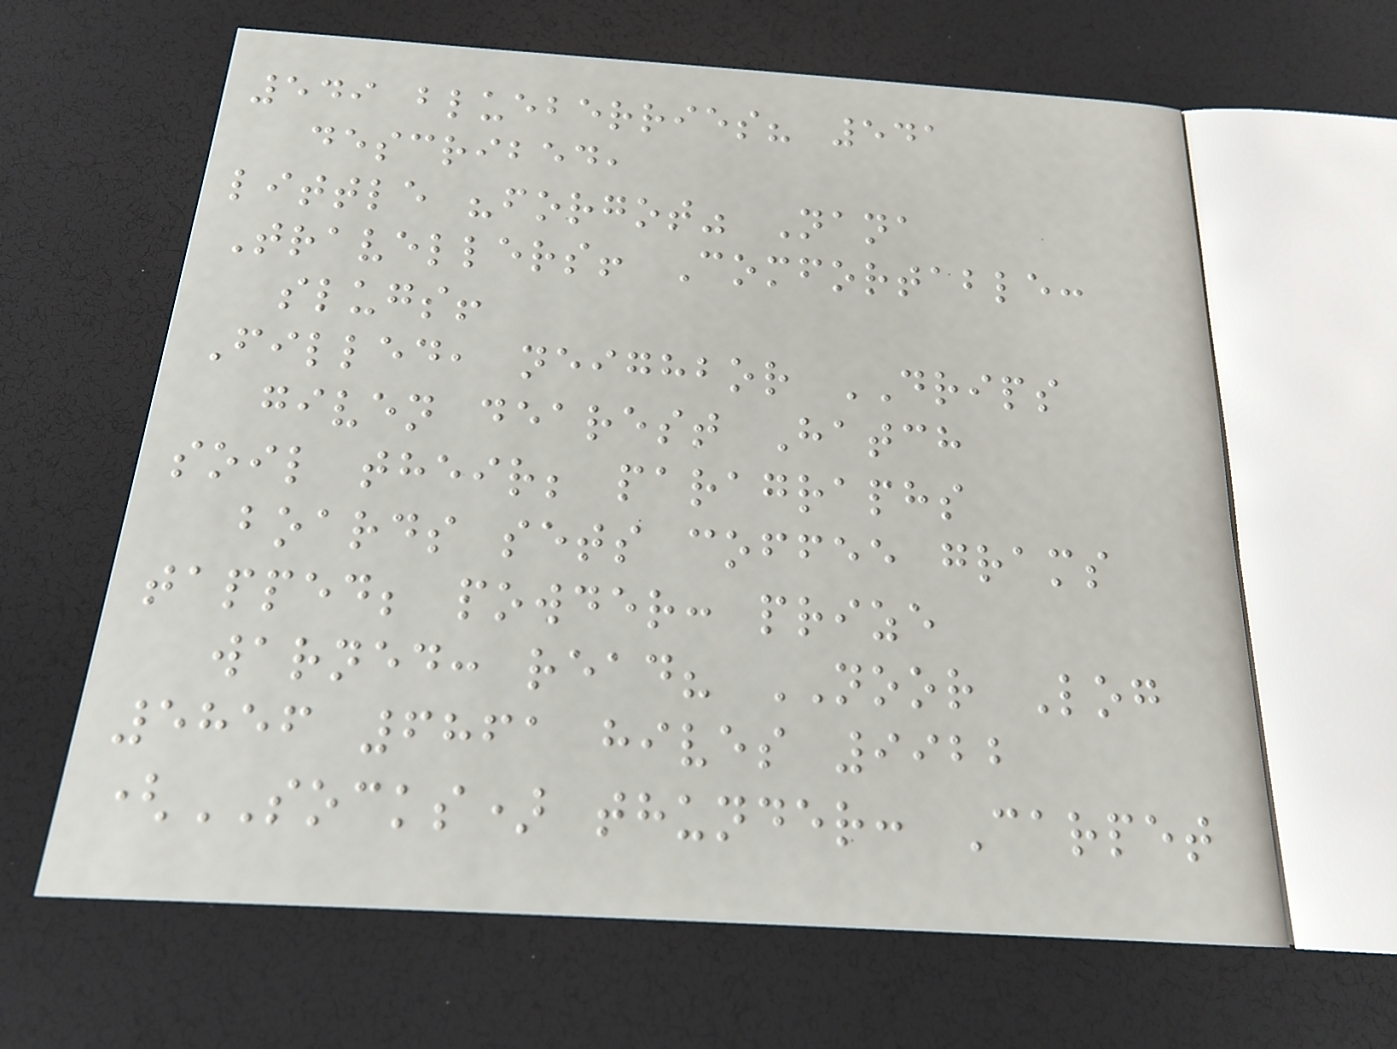549 blueberries? 541
described,
little "forgot" Nana
Travellers! Comfortable:
slugs!
Filled, neighbor DRIPS
given dearest Hatch
soil their; paragraphs
boards sets coffee grams
tapped; powder: prize
warned: read? NOOR Log
5856 6861 hives 9922
(SOCKS) thunder: Carpet
